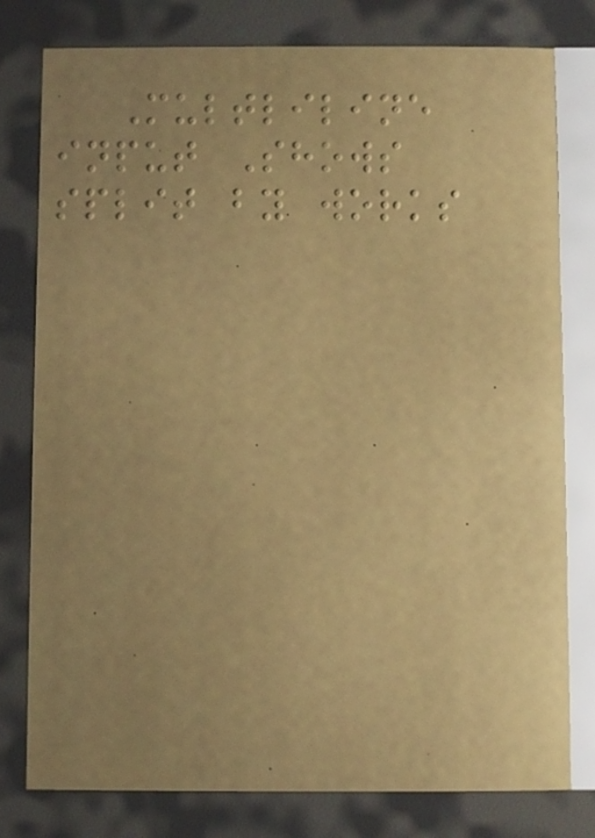Multliline
input Shows
split by works
